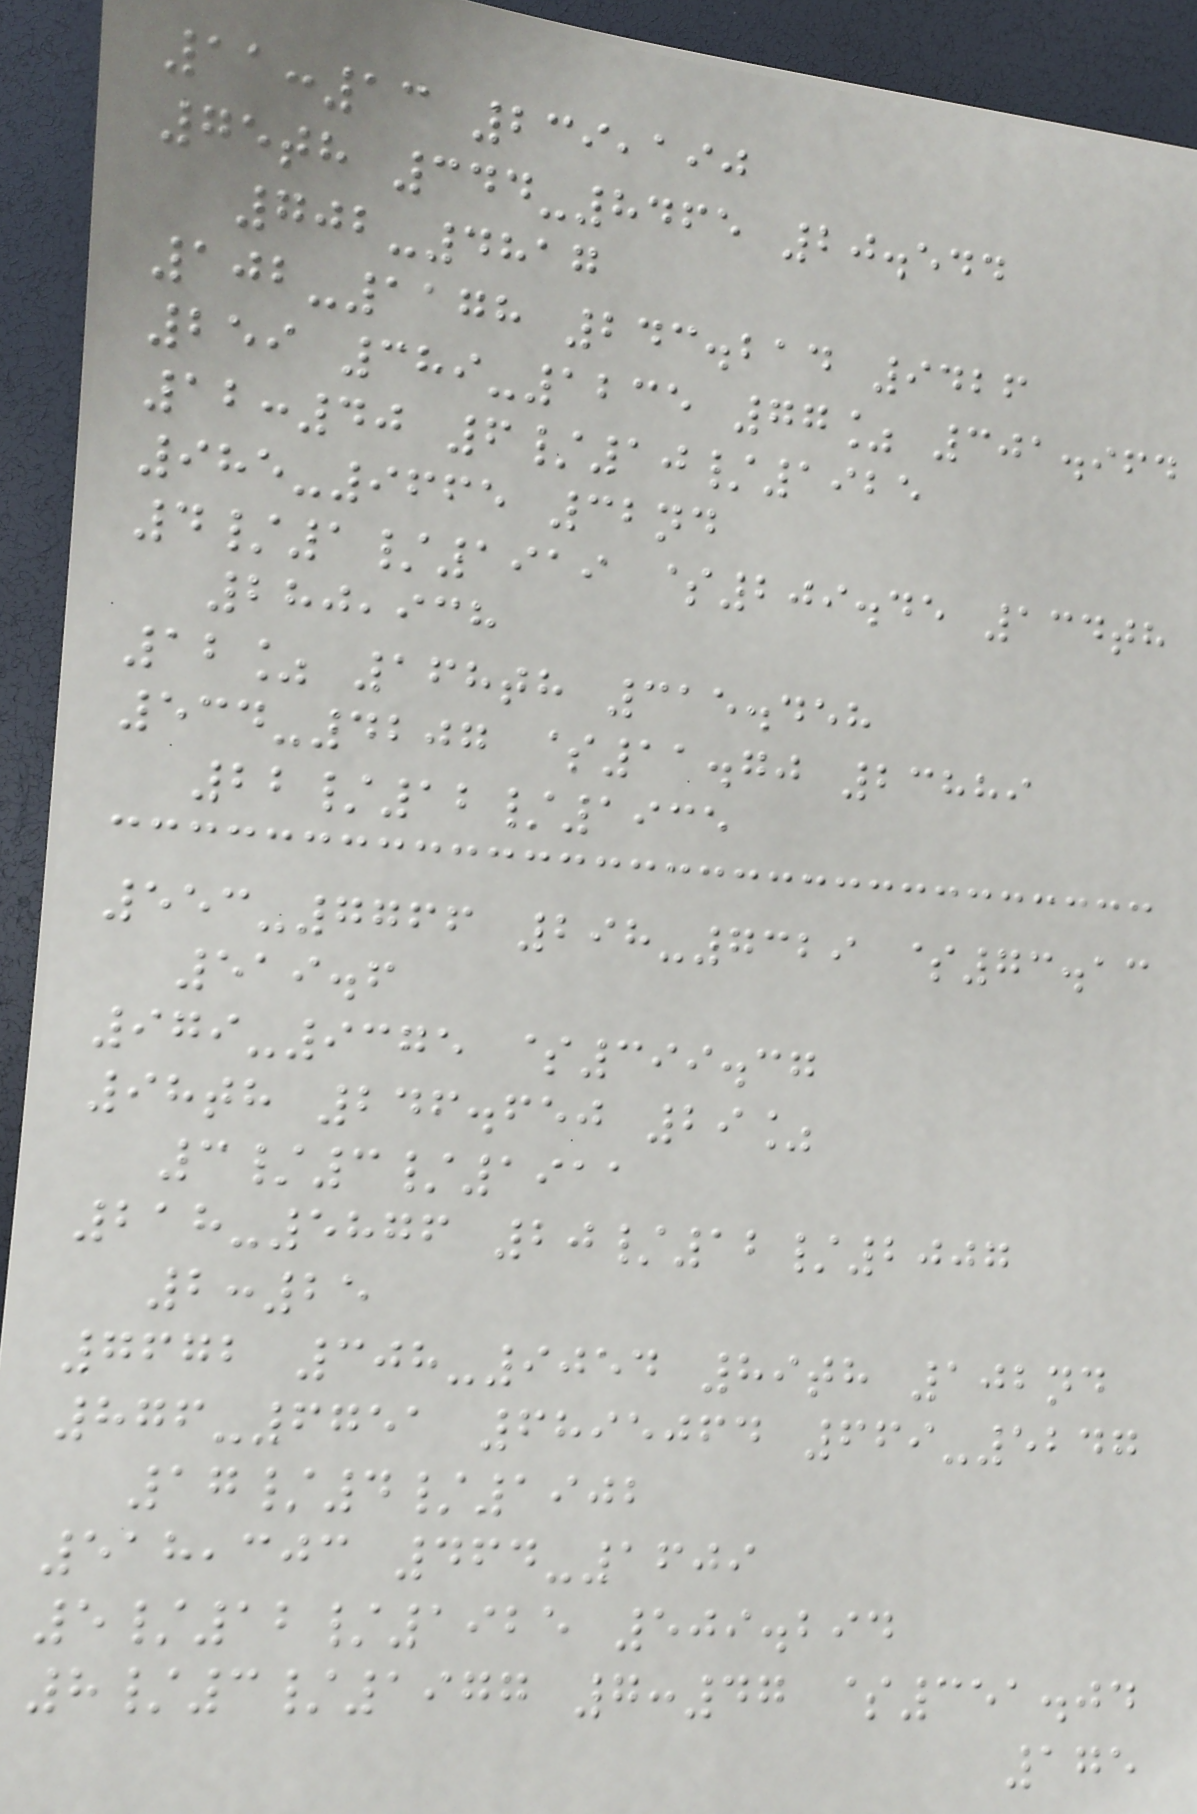11:13 239,190
75th 344-8465 20.544
702-4817
102-1178 243.214 9426
259 389-1235 77% 301.964
12:40 6/10/1925
985-9665 32nd
4/1/1919 $209.45 134th
280,938
12% 168th 315.458
534-4207 $11.70 23889
22/12/1935
553-7766 298-7329 $73.13
519.6
979-9375 $399.37
98th 246.650 29%
3/3/1911
218-5876 20/12/2007
2:25
7672 308-9054 89th 102nd
876-6751 6895064 669-5247
17/4/1902
518,303 464-1609
5/12/1925 509.294
8/3/1977 7:47 $351.04
175
